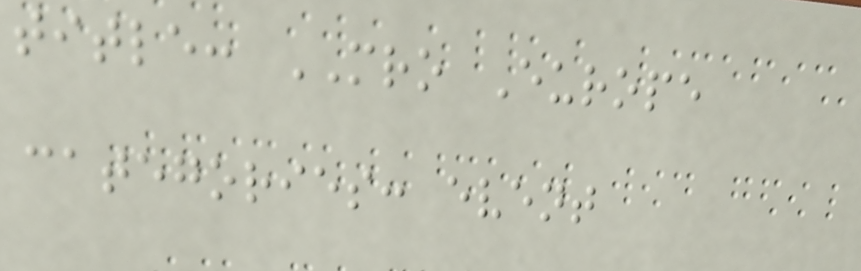title: MRO Europe
categories: event
